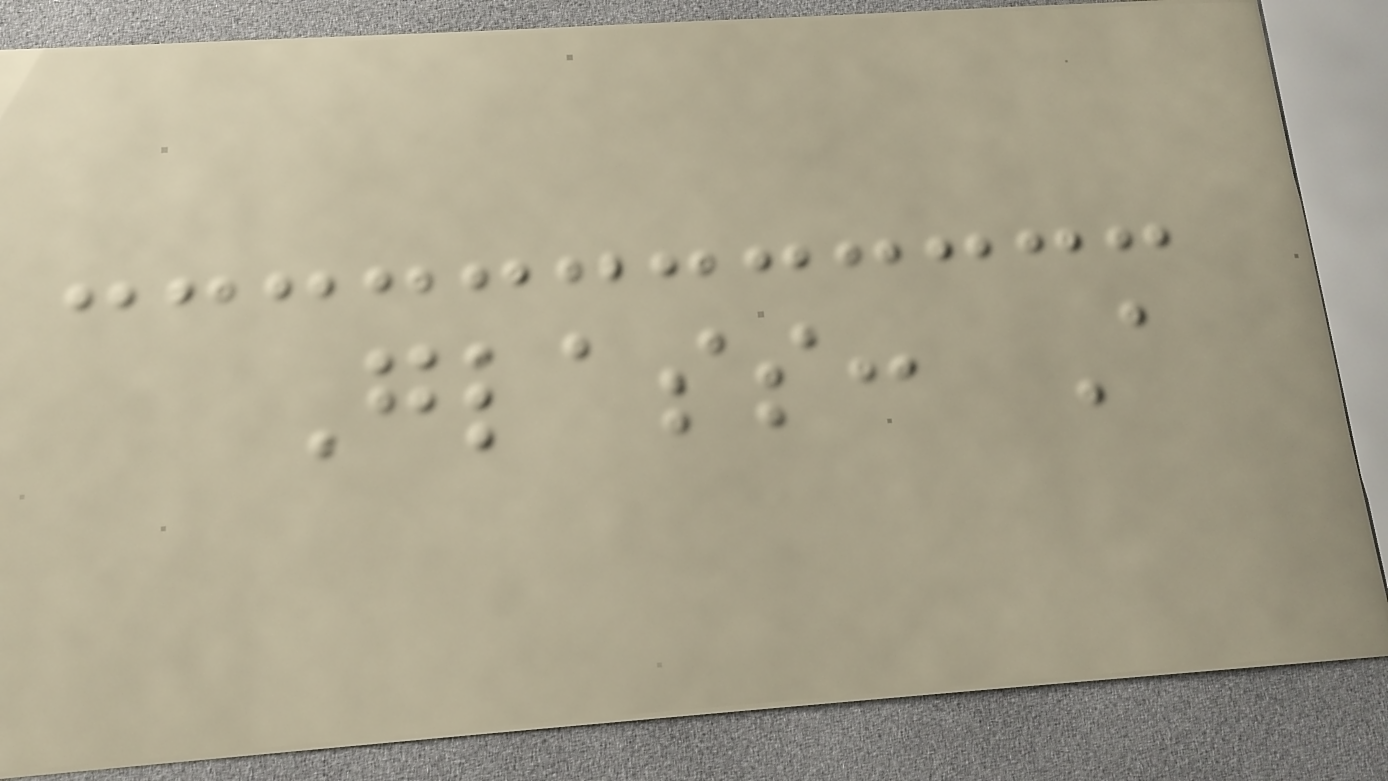Glass: A
